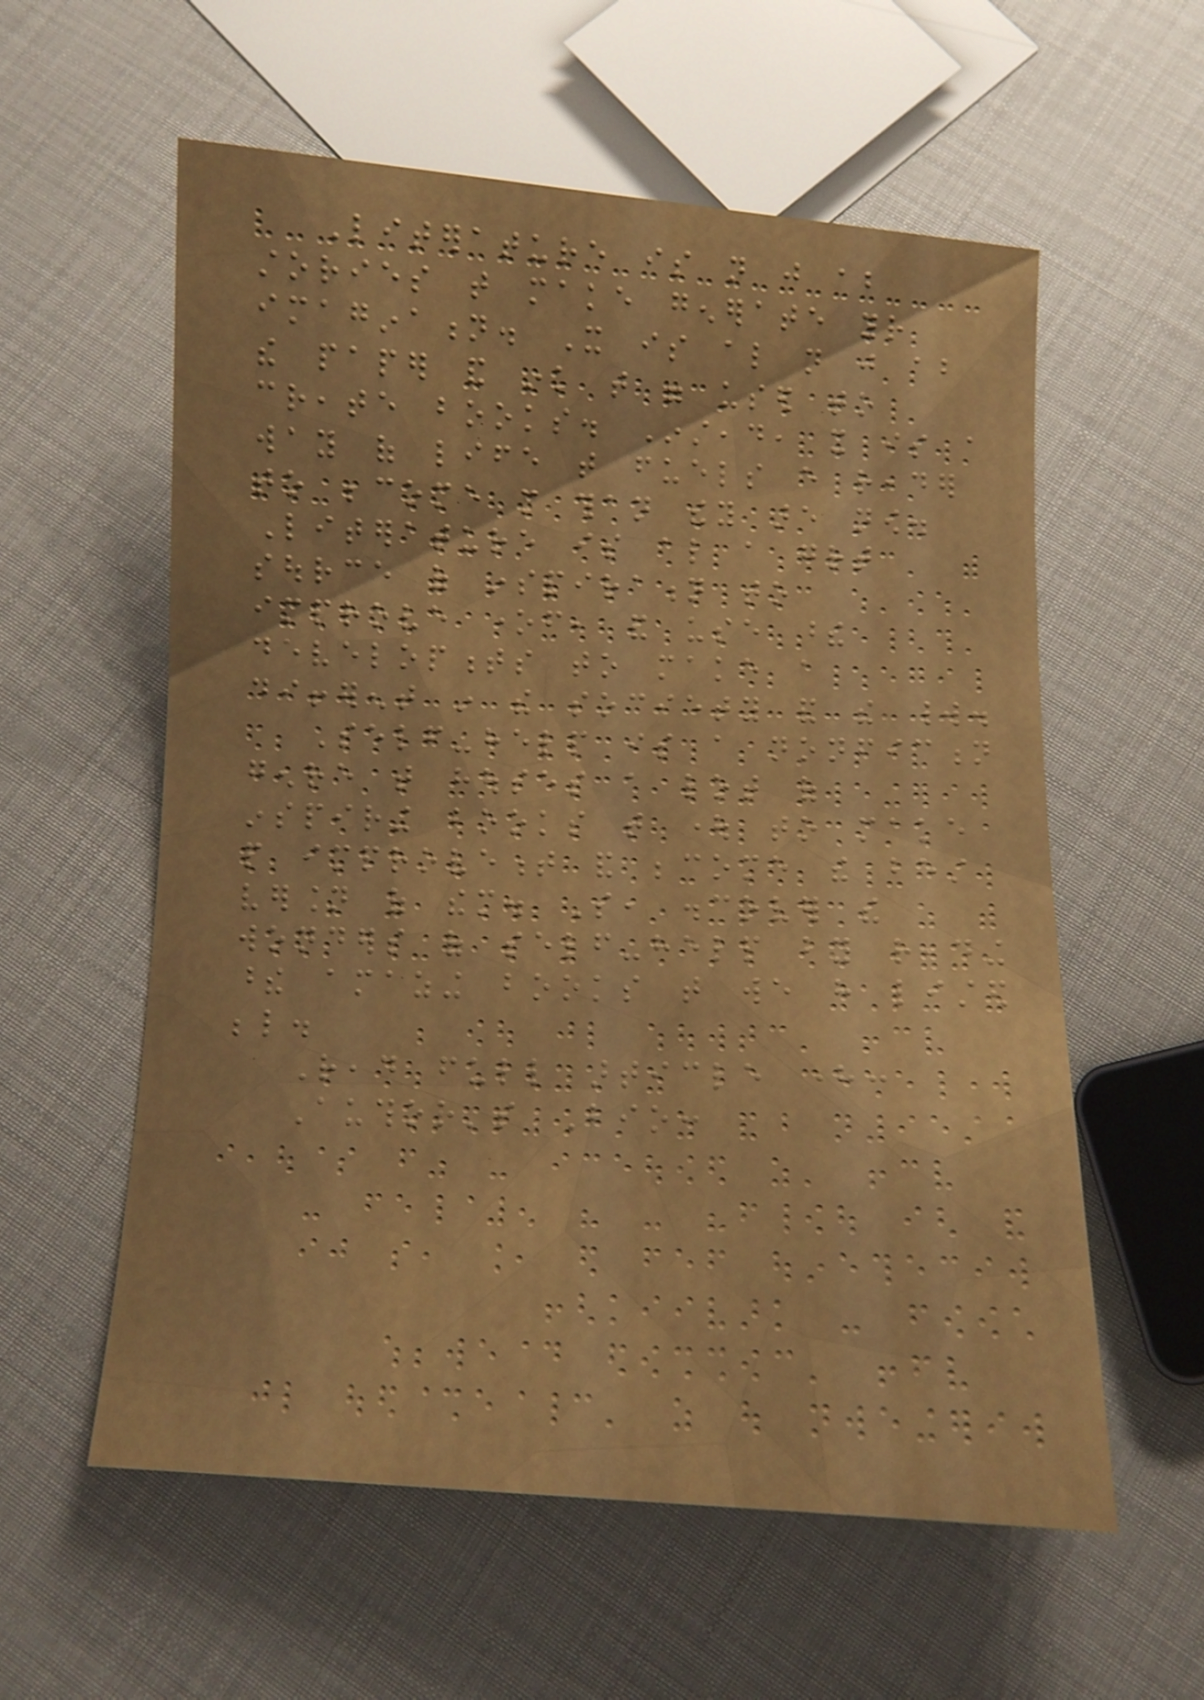Literature is not just about
stories that make generate your
imagination. It is also not just about
the paper and ink that were used to
create books. Instead, it is a
way of life that fuels every reader
to become more than they are now.
Literature is also a great
source of inspiration to
improve oneself, and use these
developments to make a
different in the society and the world.
Self-help is a nonfiction
genre that houses a lot of
inspiring books that ought to make
people improvement and become the best
version of them. So, discover the
wonders of self-help by reading
these amazing books that we have listed
below.
Read full article here:
Author's Bio:
